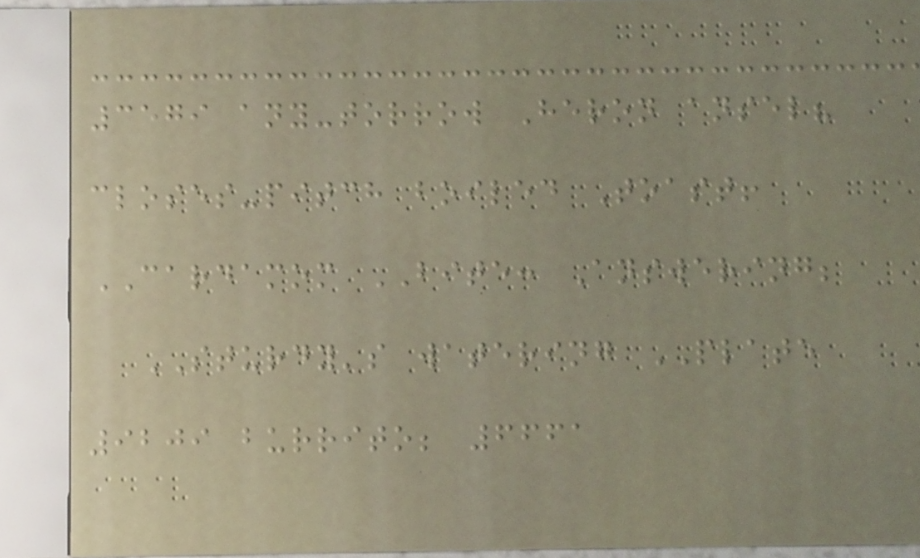3579 any-torrow Heron ansel?
closes-pitch boiled Toast!
CARDAMOM BITE: Answering;
STURDY's watering PLATE
9209 burrito; 6661
